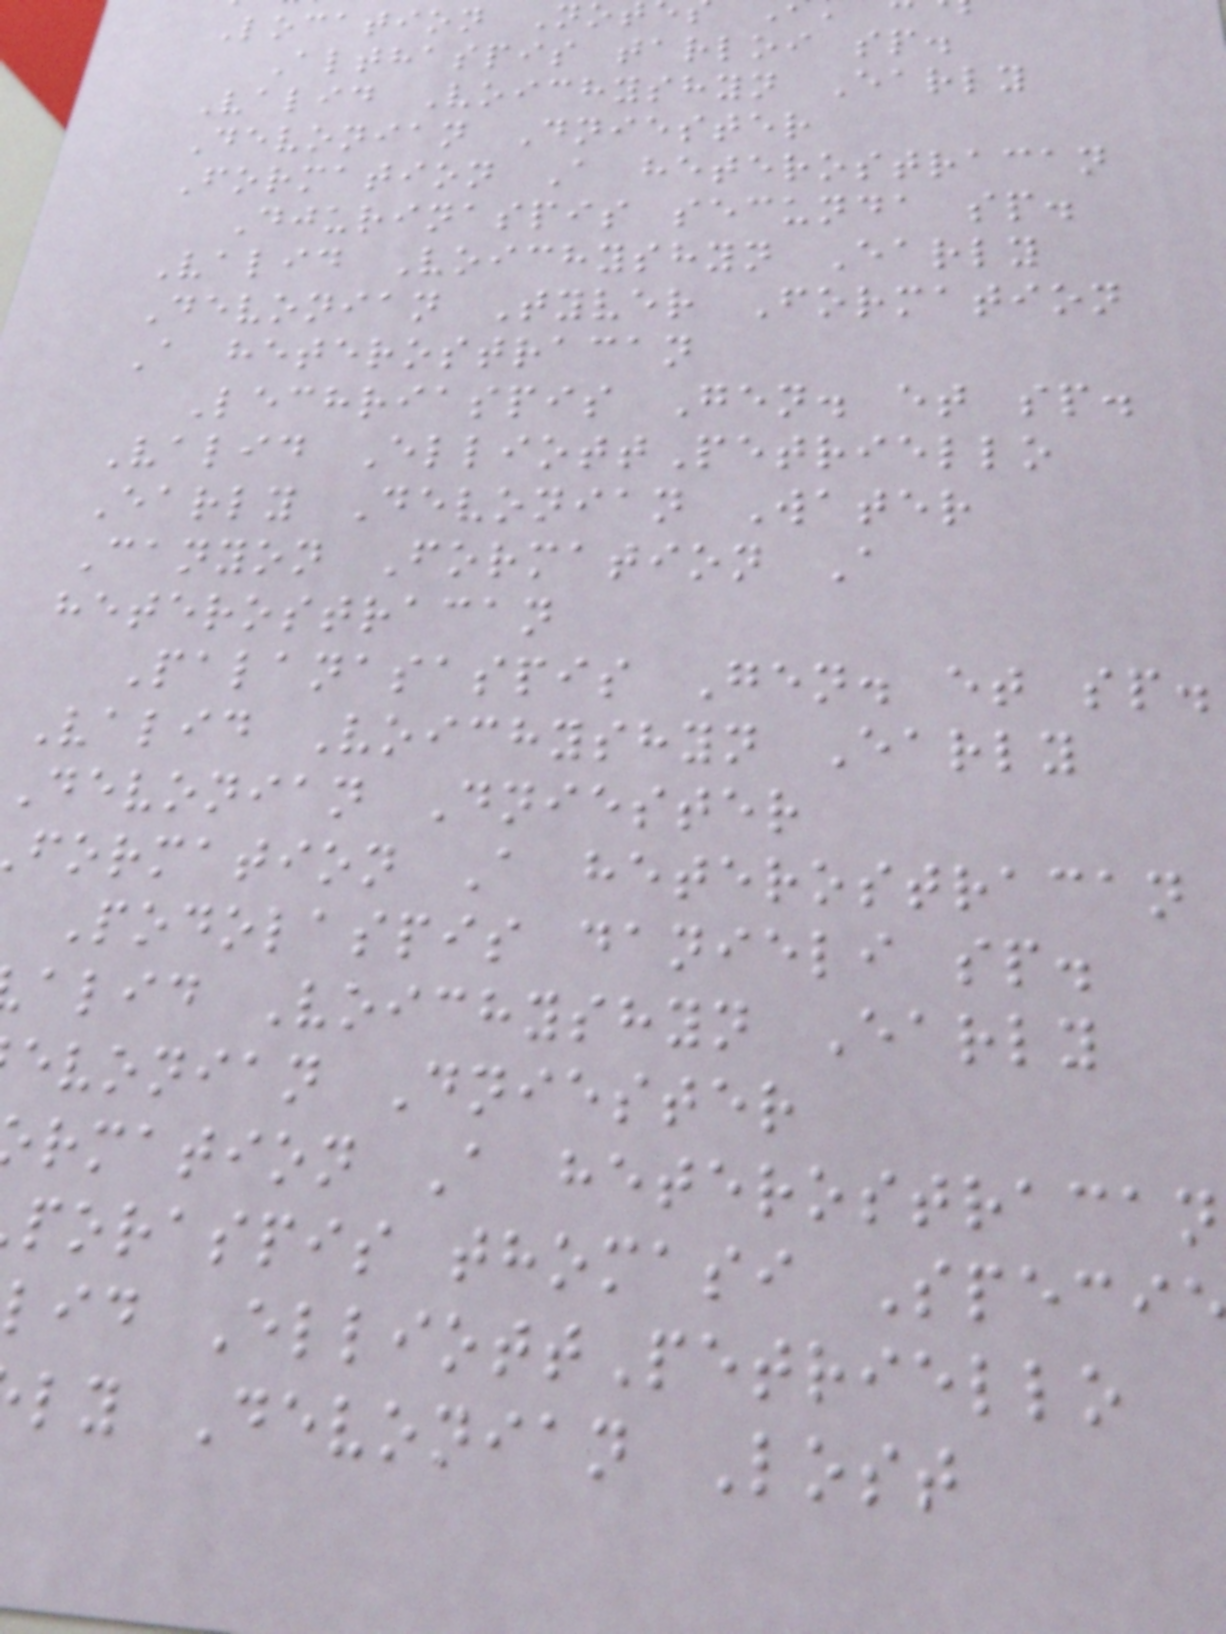Location No
Althaspis tarloi sp.
Valid Voichyshyn Early
Devonian Dniester
Formation A heterostracan
Djurinaspis secunda sp.
Valid Voichyshyn Early
Devonian Tyver Formation
A heterostracan
Lechriaspis Gen. et sp.
Valid ElliottPetriello
Early Devonian Water
Canyon Formation A
heterostracan
Palanasaspis Gen. et sp.
Valid Voichyshyn Early
Devonian Dniester
formation A heterostracan
Podolaspis danieli sp.
alid Voichyshyn Early
evonian Dniester
rmation A heterostracan
poraspis thomasi Speci
lid ElliottPetriello
ly Devonian Lost
